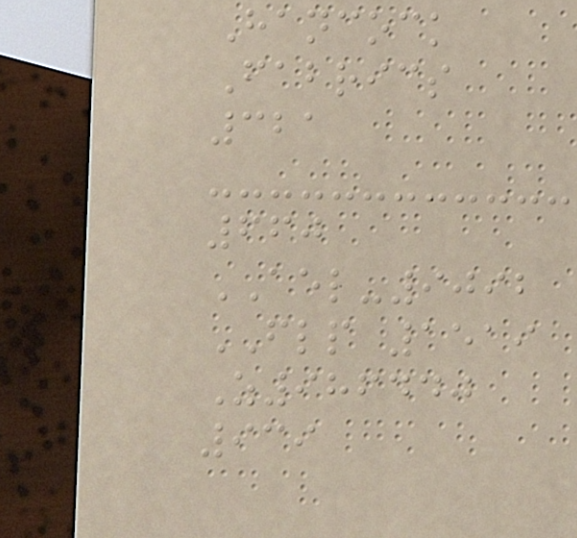Hancock
Fabrics
321
660
AEL-9092
FLP 1519
Z986440
939
